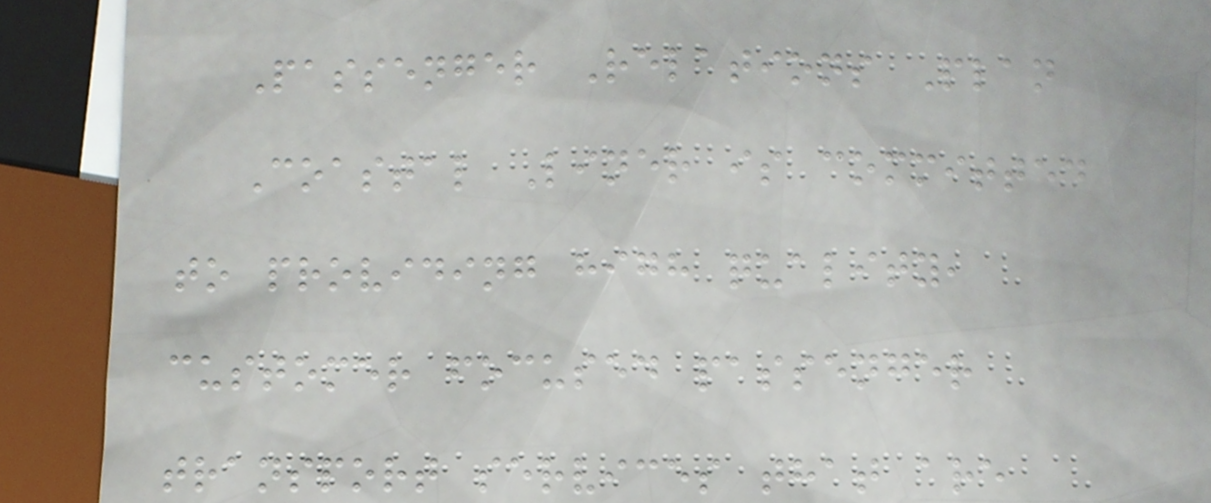Passenger Relations Plan
Coastal Liner is committed
to providing high quality,
customer focused passenger
transport services that are
